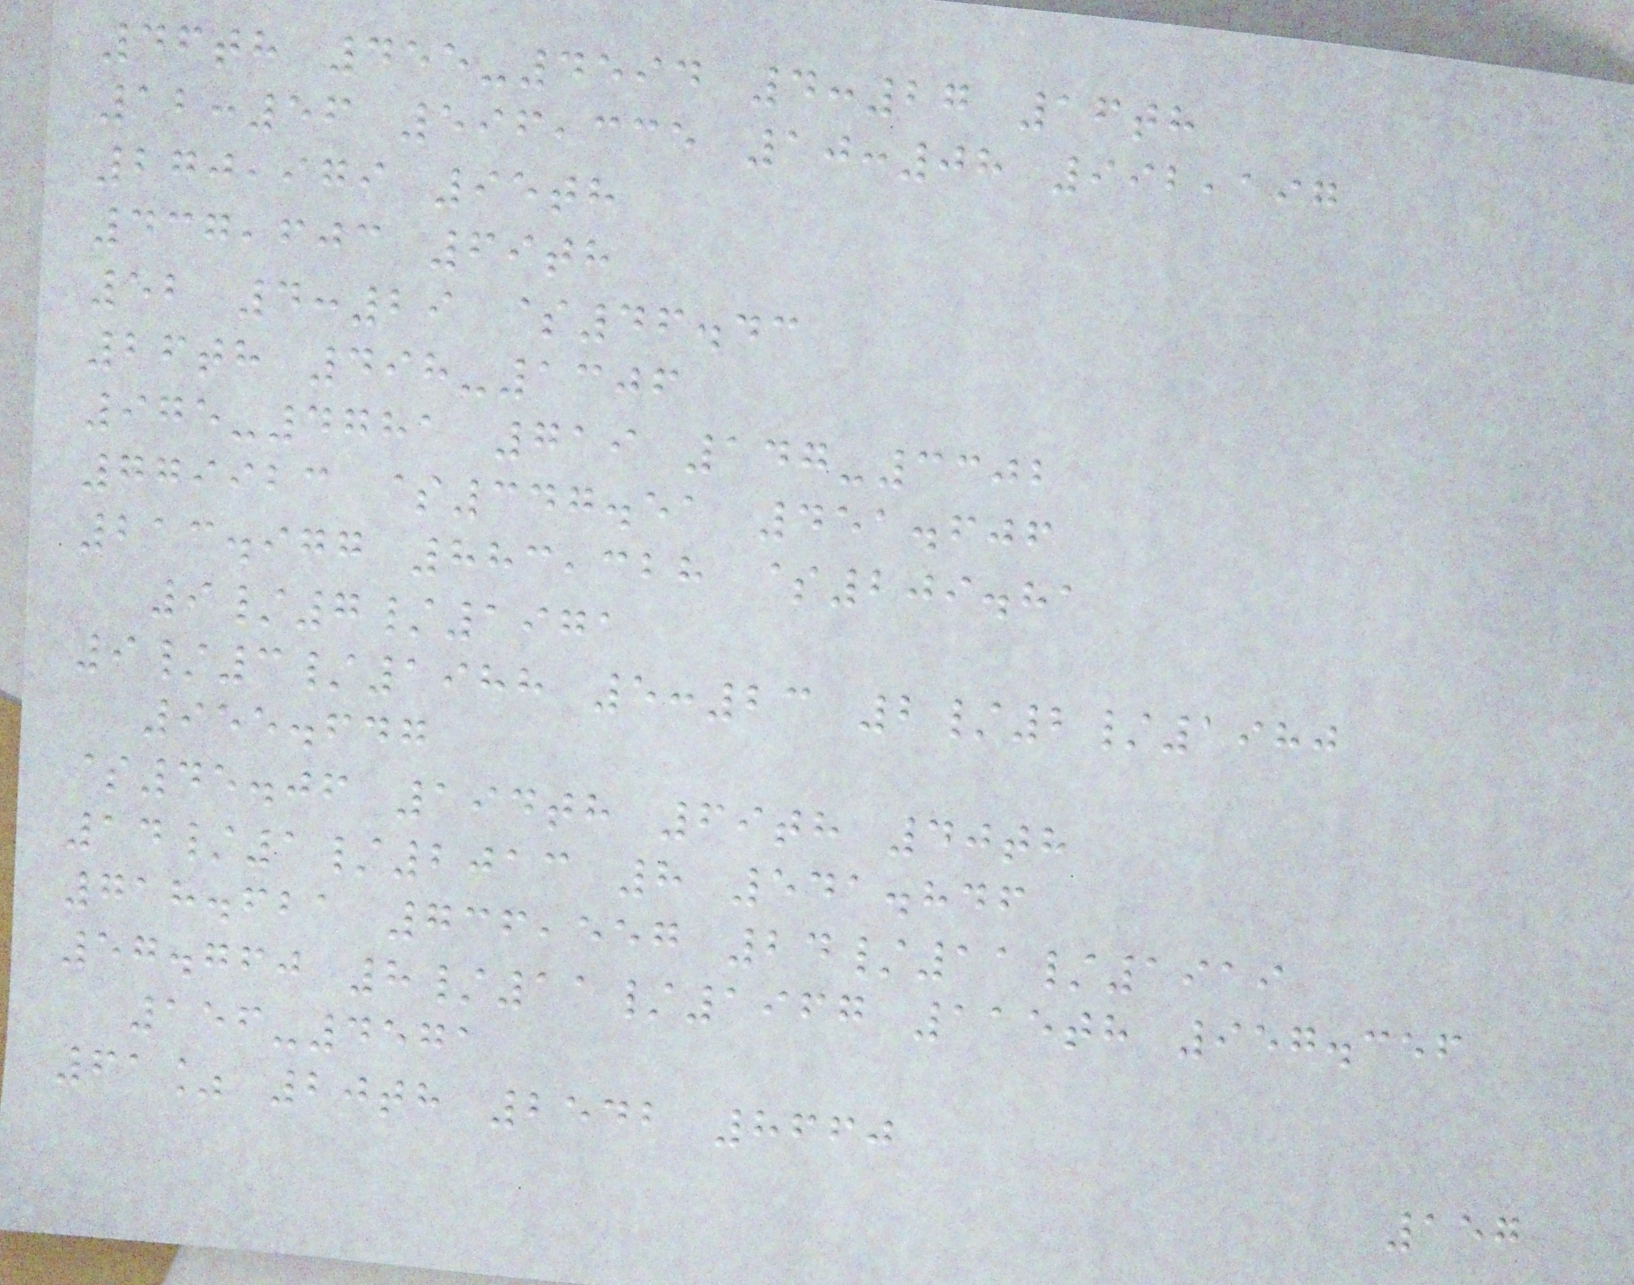46th 455-4594 4:27 16th
12:56 596,335 10:08 992,197
270,979 95th
437,603 69th
52 4:29 $46.43
26th 498-1306
975-4781 719 147-3302
779923 $347.51 451.606
213.977 883,328 $209.81
9/7/1971
9/3/1988 5:23 2/2/1980
955.647
$45.06 194th 69th 40th
14/1/2013 8 541.846
718.621 736,557 24/11/1919
57.760 8/11/1967 115th 957.356
156-4571
61% 20th 2542 8660
157
